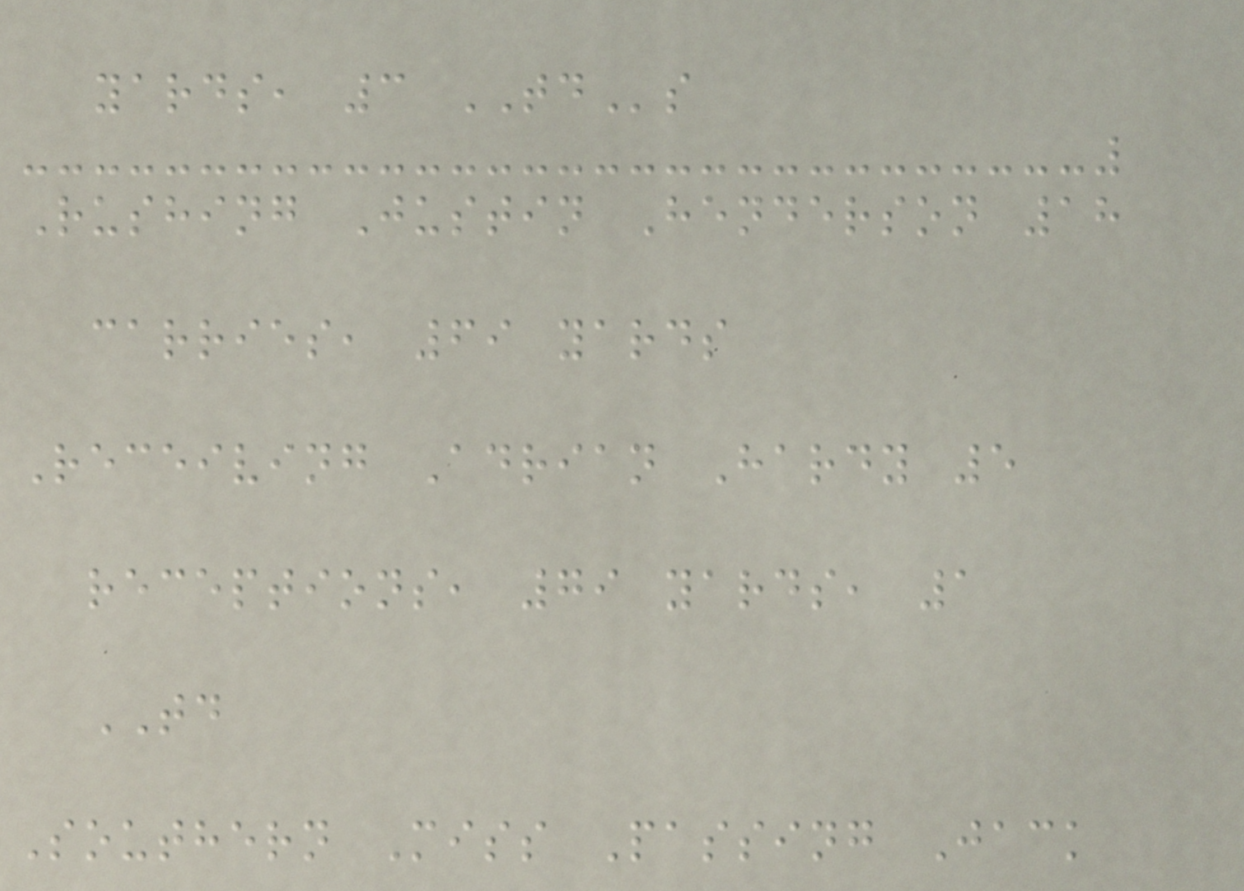yards, 3 TDs
Rushing Justin Henderson 18
carries, 69 yards
Receiving Adrian Hardy 5
receptions, 79 yards, 1
TD
Southern Miss Passing Jack
